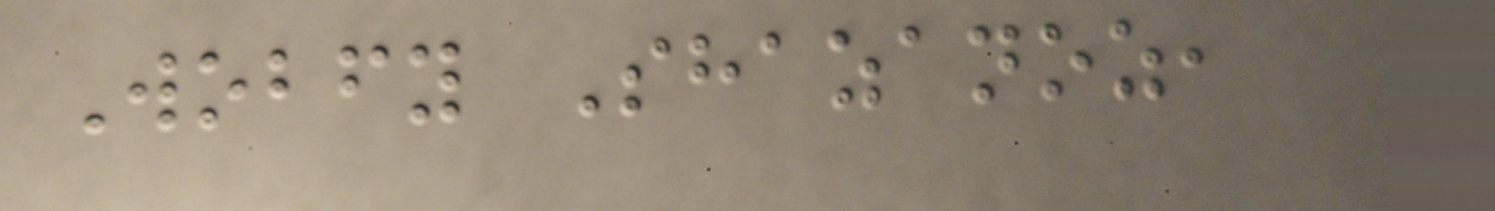Wobfy Shazanoz,
